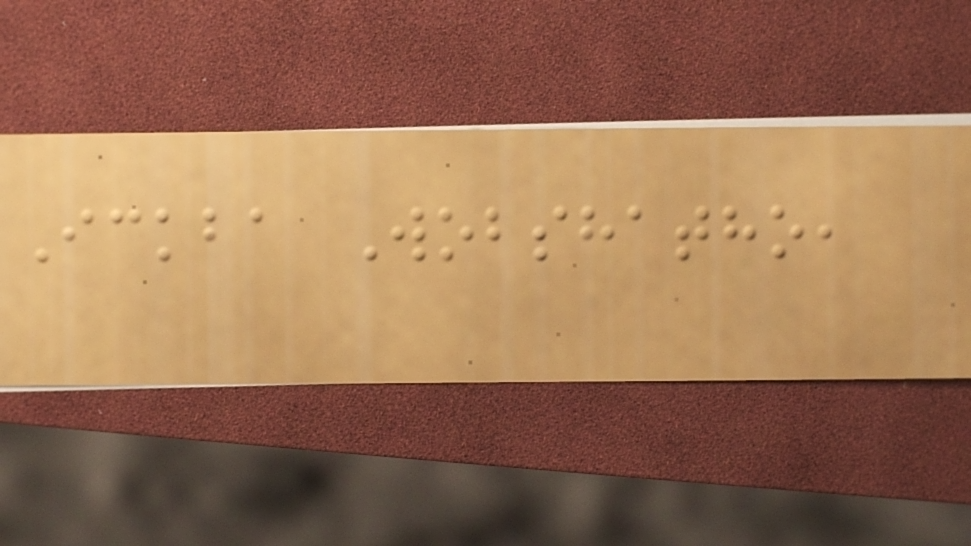Ickba Wobshatho,
